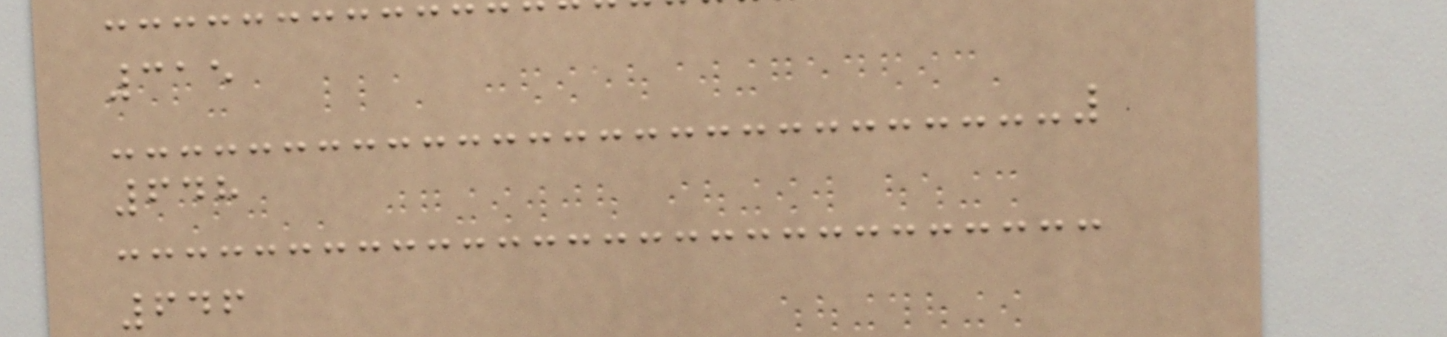315
648
646
